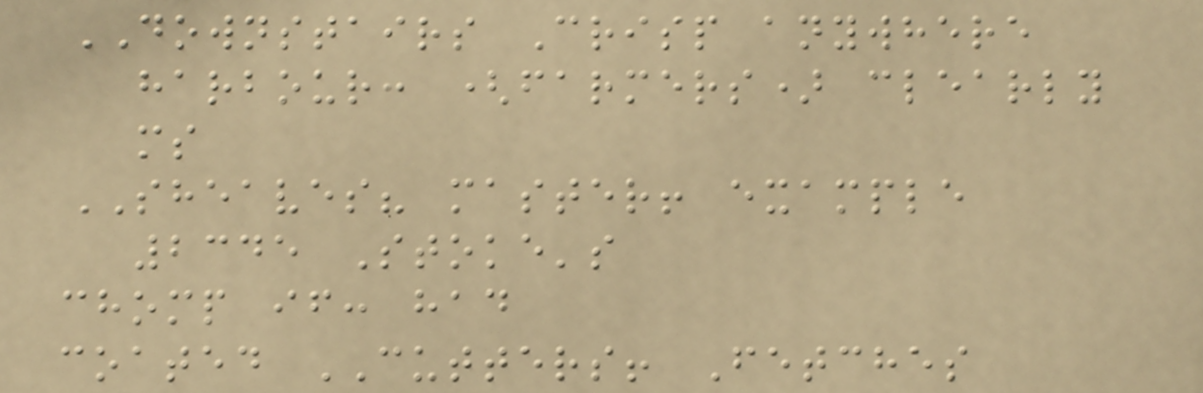DOWNSTAIRS Crisp anywhere
harbour: (farmers) clearly
ms
SHEAVES? master! example
2345 Stoke's
chomp if: had
coated CUTTERS! Fetches
